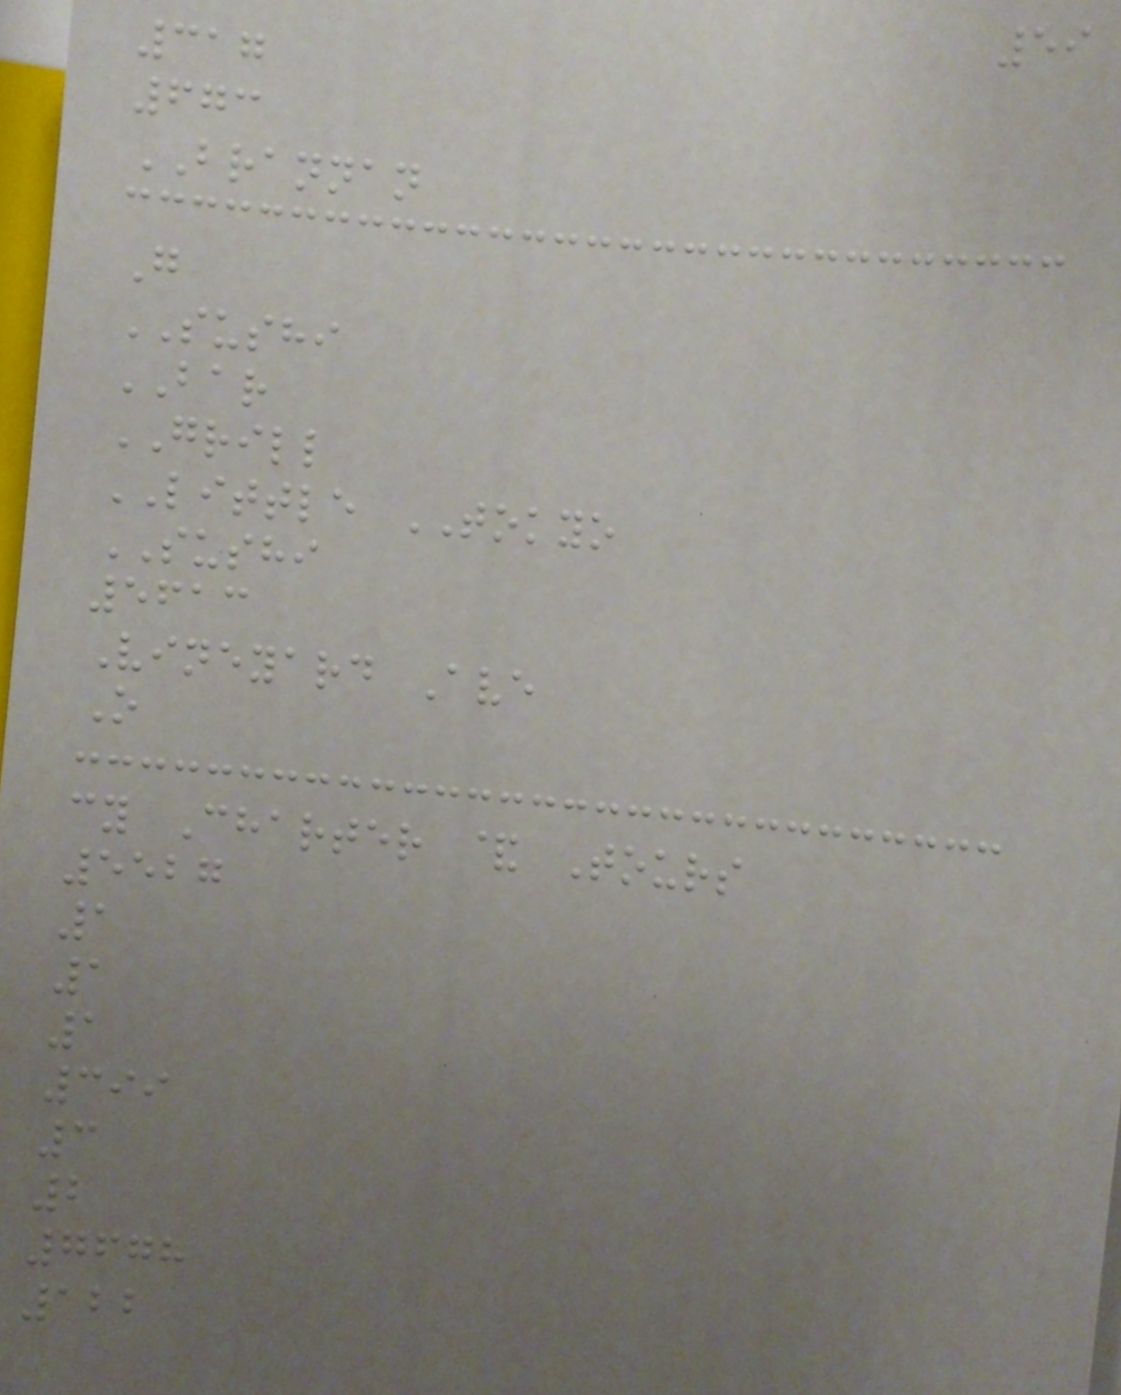59
317
673
BRANNAN
G
SUSHI
BAR
GRILL
LITTLE TOKYO
SUSHI
5613
Vineyard Ave
O
cy Charter & Tours
5527
1
1
1
399
3
2
7678
122
